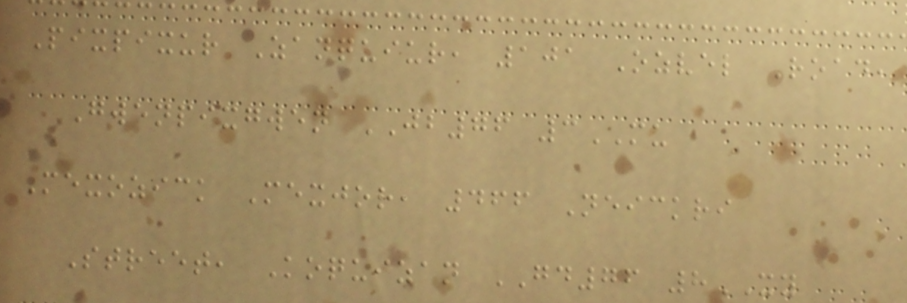Pixpixur Zanquiur, 101 Ozvel Road,
Gwenpixgwen JB76 3MU
Mexozick Mexjor, 466 Neickri
Street, Koquizan GD76 8XY
